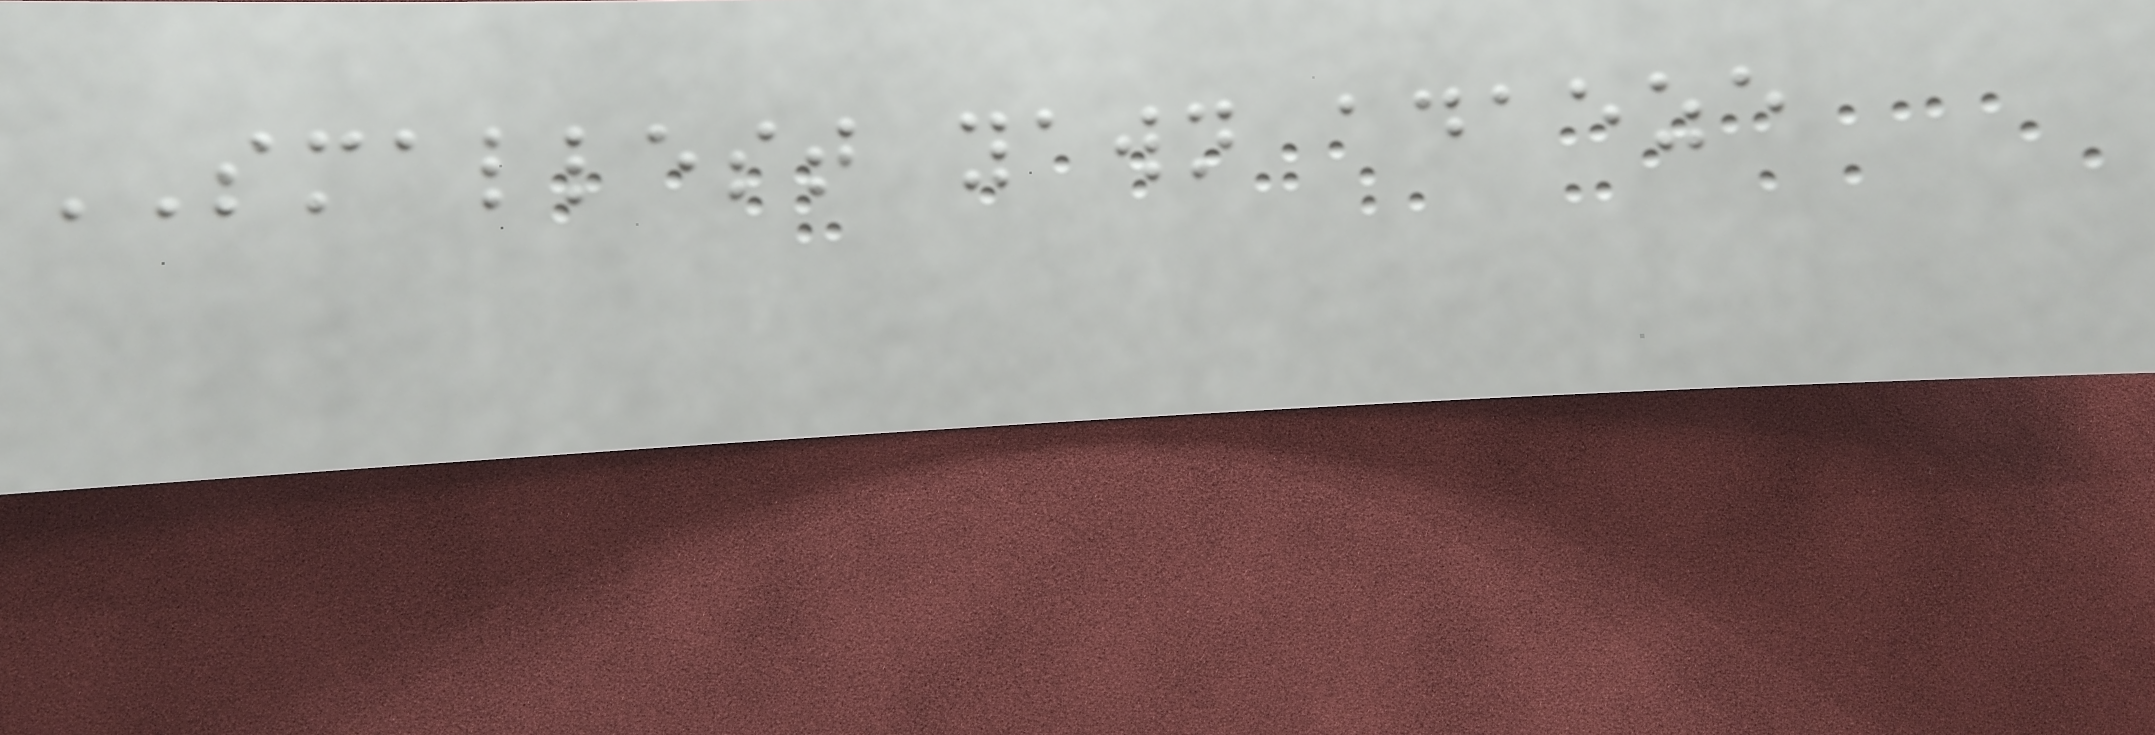SMALLEST yawn adaeze
